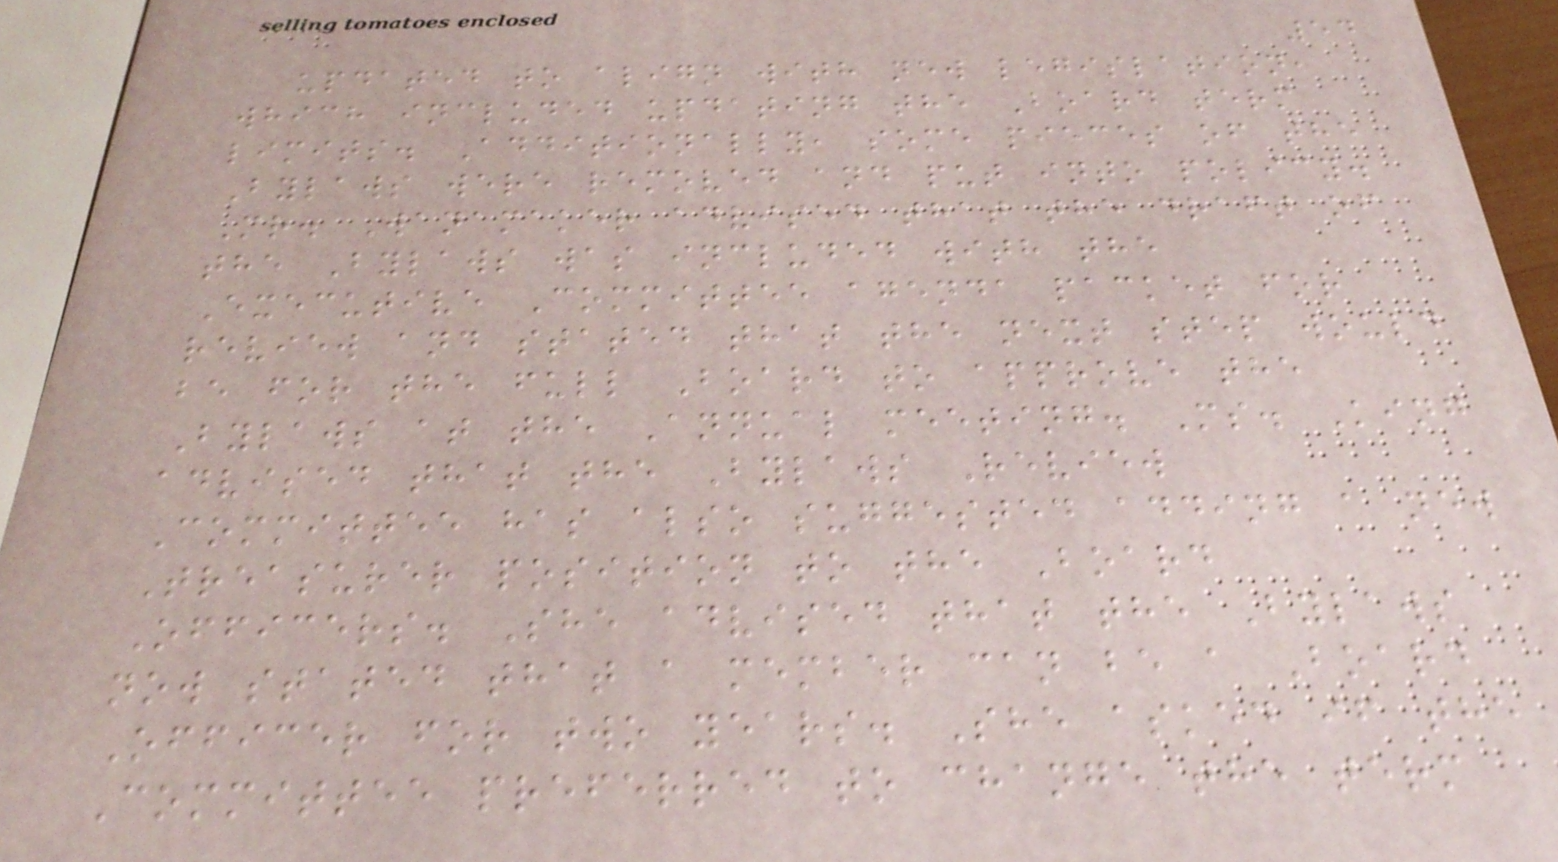54
updated to align with new legislation,
which included updating the Board term
limits. Additionally, some pieces of the
Bylaws were removed and put into policy.
Mr. Wanamaker advised that the draft of
the Bylaws was included with the
Executive Committee agenda packet for
review and stated that the next step would
be for the full Board to approve the
Bylaws at the Annual meeting. Ms. King
advised that the Bylaws Review
Committee has also suggested adding a new
Treasurer position to the Board
Officers. She advised that the Bylaws
now stated that a member can be a Board
Officer for two years. She asked if the
Committee preferred to change the term
